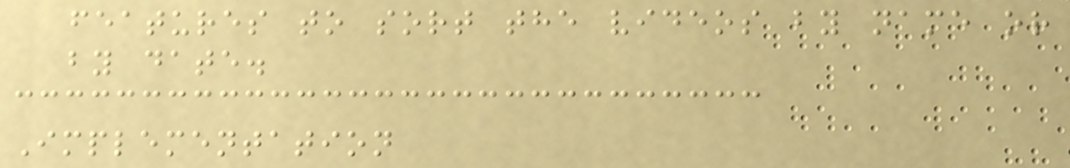features to sort the videos by name or
by date.
Implementation
